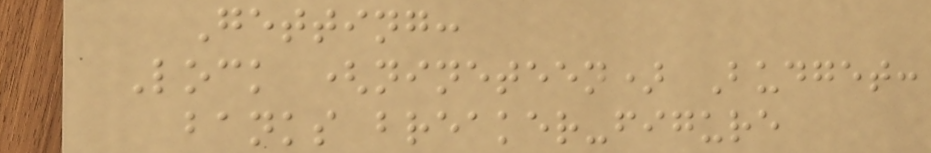Getting:
Lock (nineteen) Budget:
banks breaker-figure
